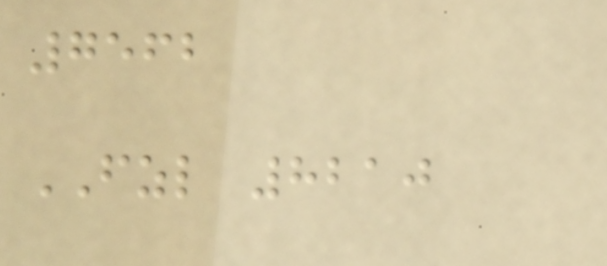7562
FZL 8210
